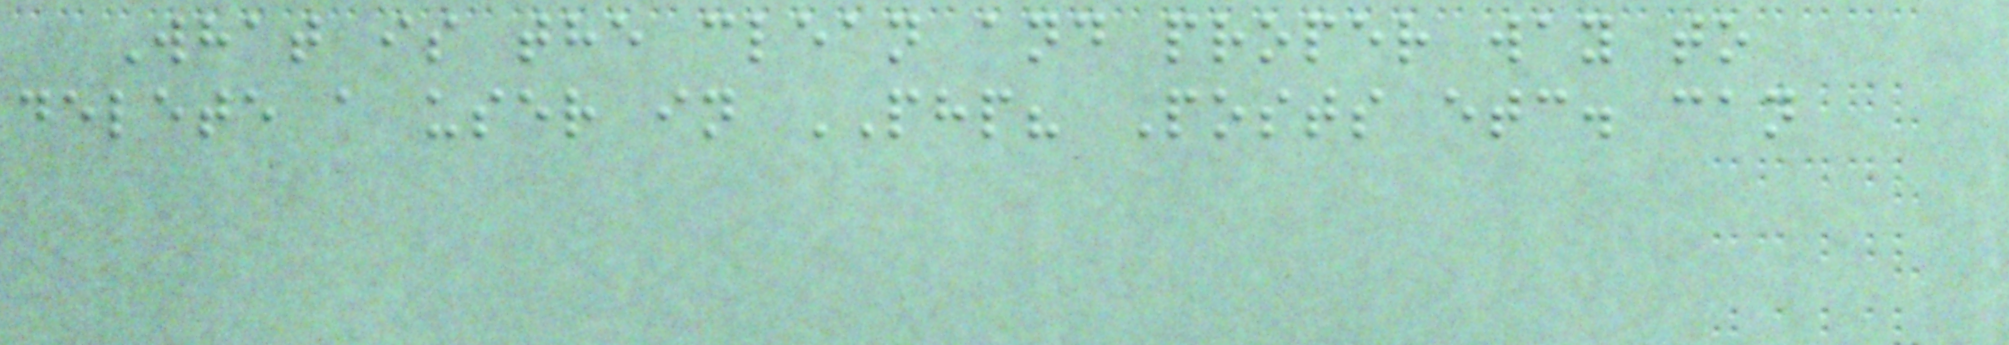What is the clean and proper way to
delete a user in PHP? Posts etc. can
